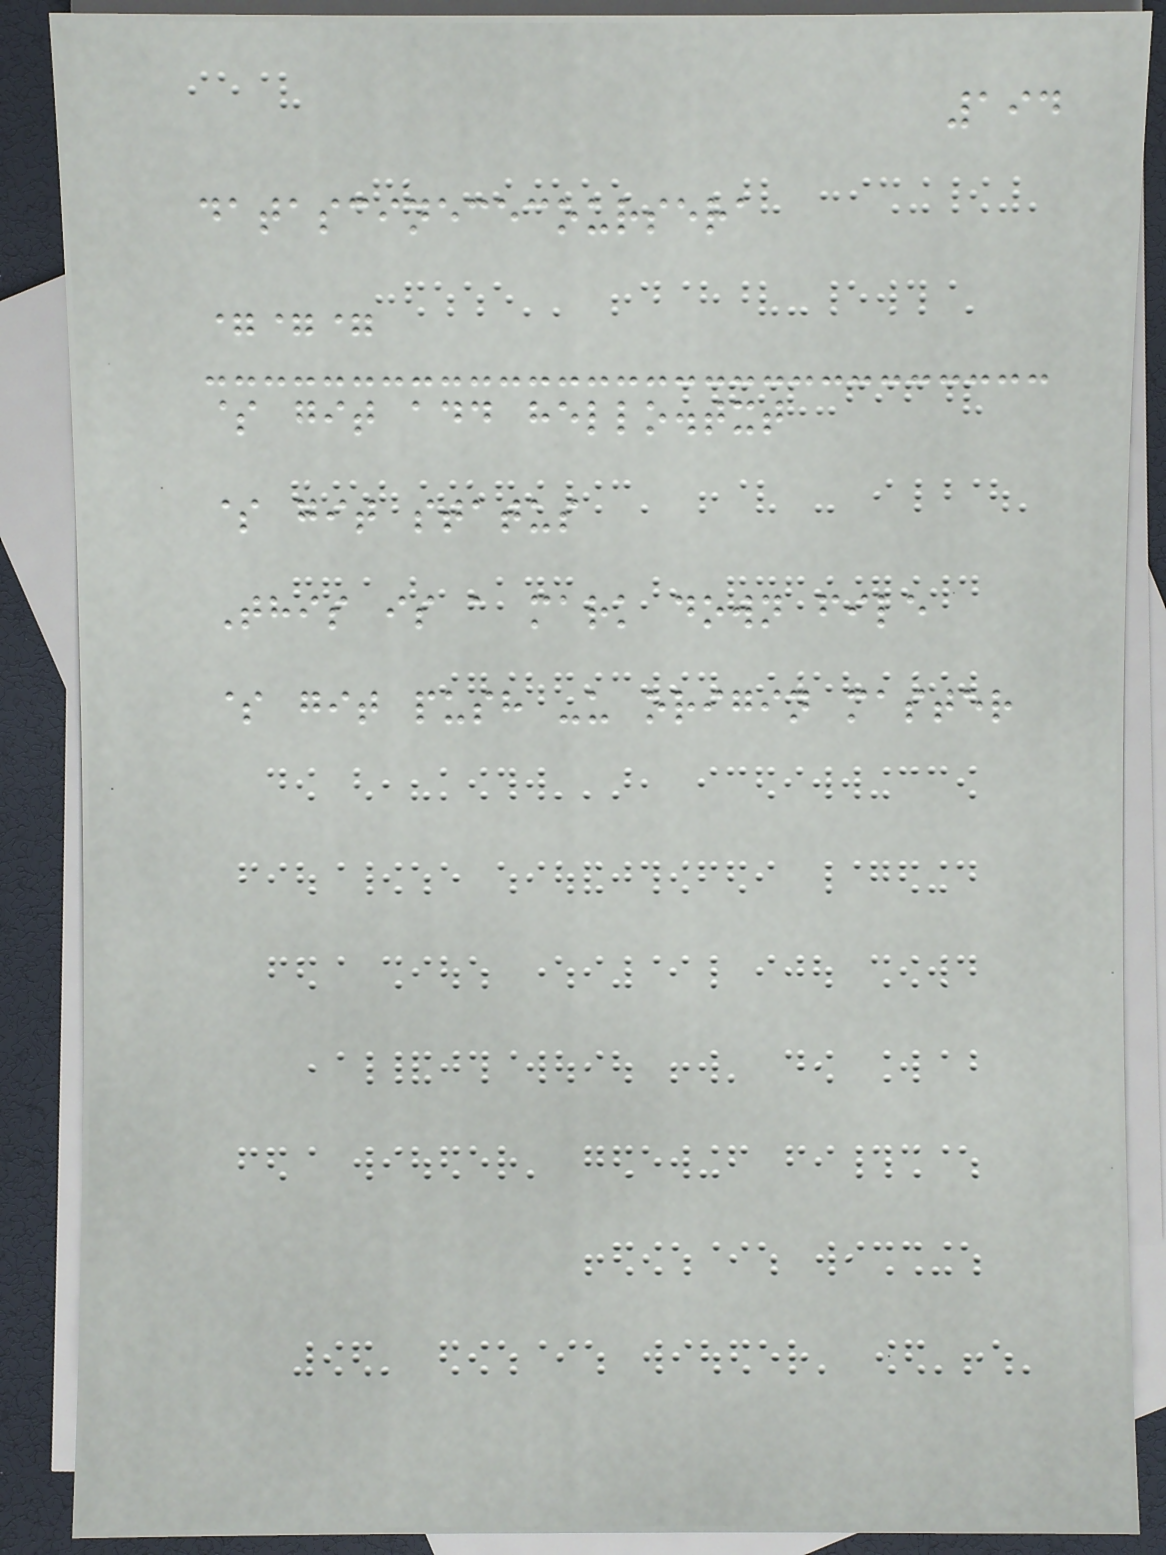194
datascinececoursera
===
$ git add hello.txt
$ git status
This is a mark down file
$ git push -u origin master
